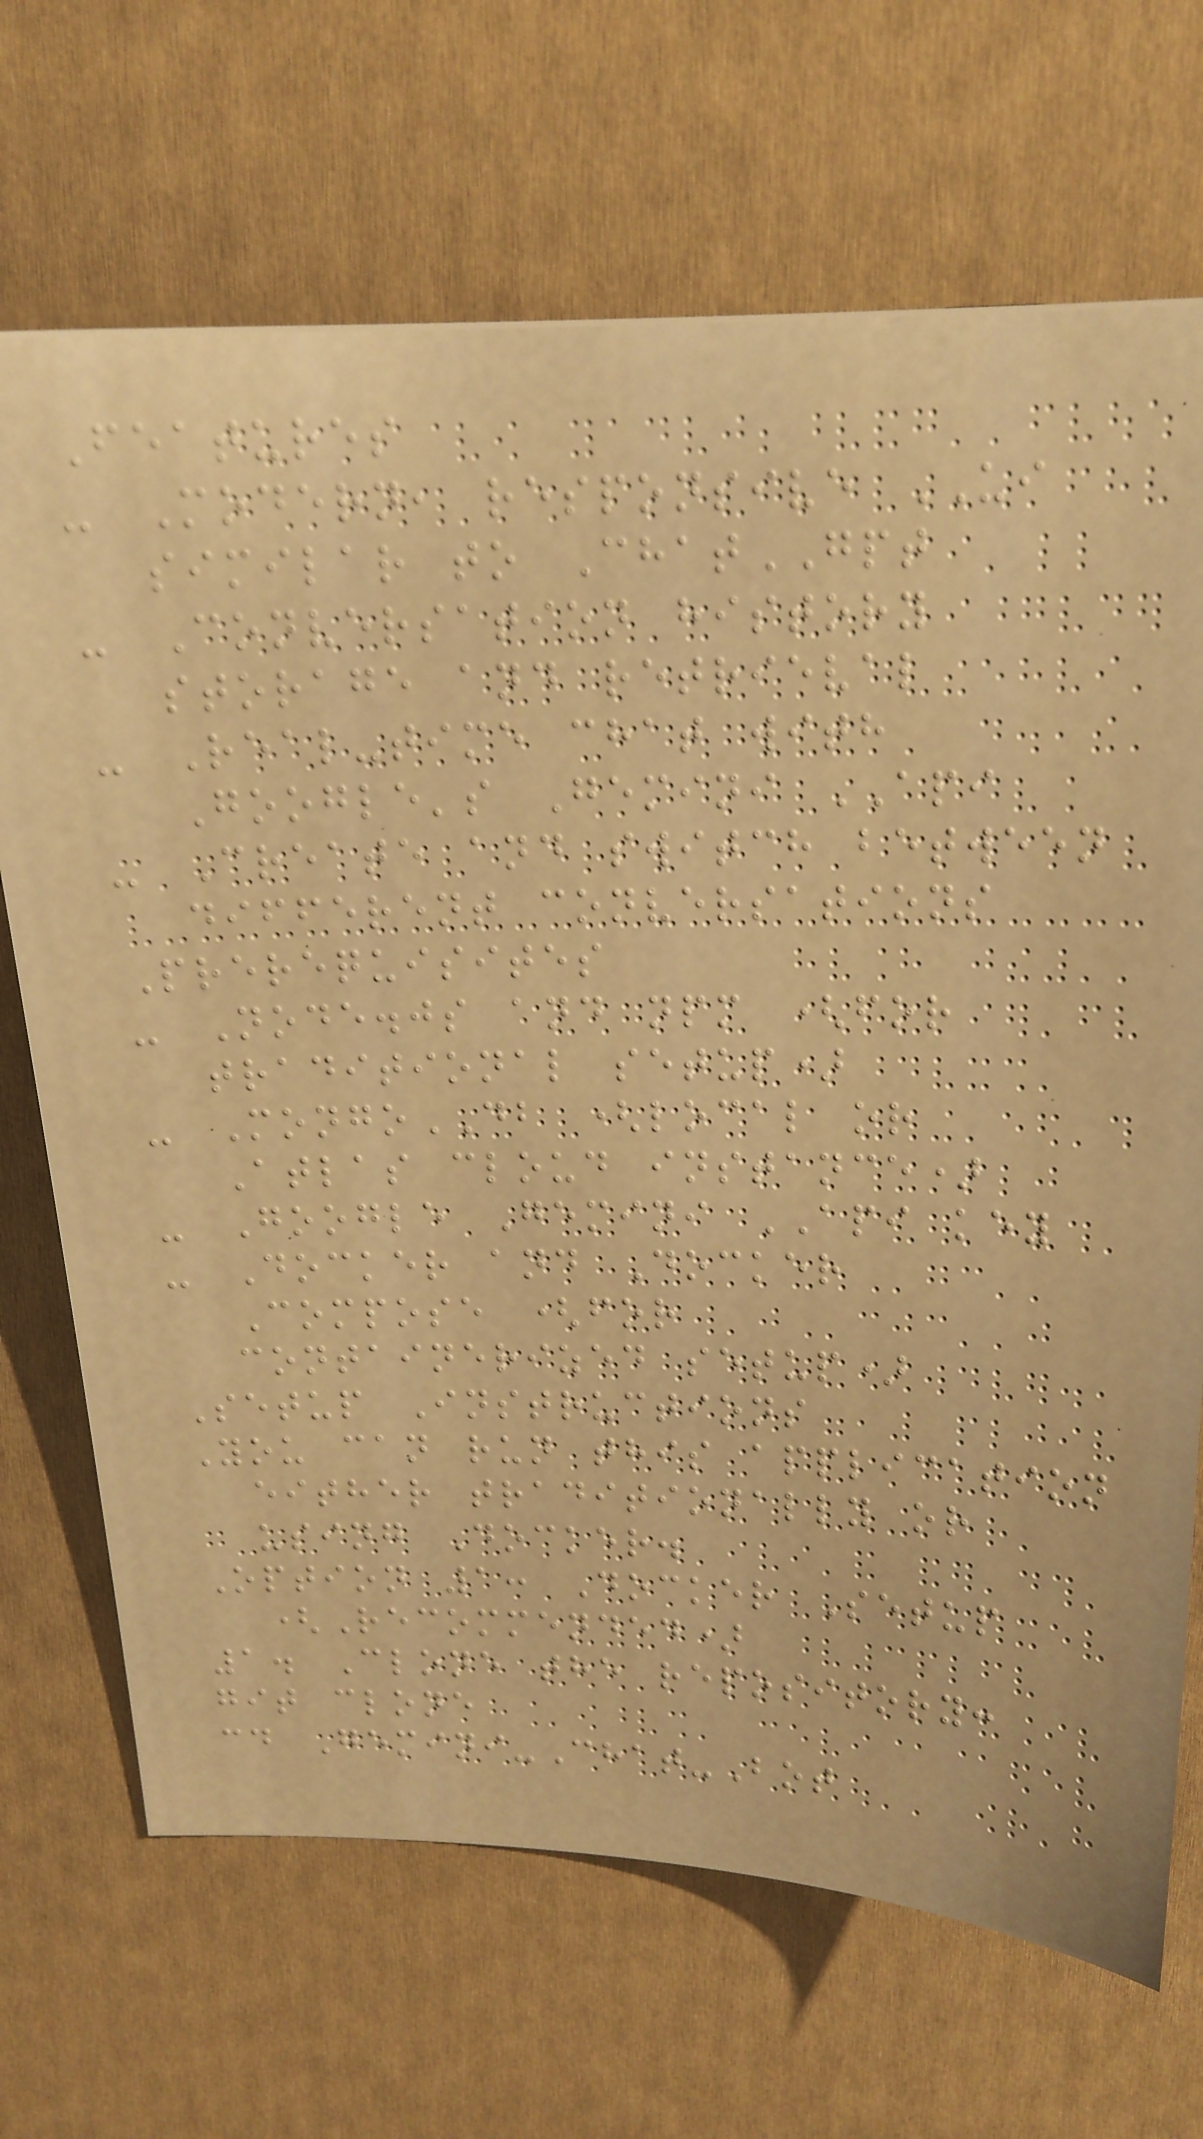Features
- Modern, responsive UI
similar to ChatGPT
- Conversation history
storage and retrieval
- Real-time chat with
Google's Gemini API
- Create and switch between
different conversations
Prerequisites
- Node.js and npm (for
traditional setup)
- MongoDB (local or
Atlas cloud instance)
- Google Gemini API key
- Docker and Docker
Compose (for
containerized setup)
Setup Instructions
You can run this application
either traditionally or
using Docker.
Option 1: Docker Setup
(Recommended)
1. Clone the repository:
git clone
cd Gemini-Chat-Bot
